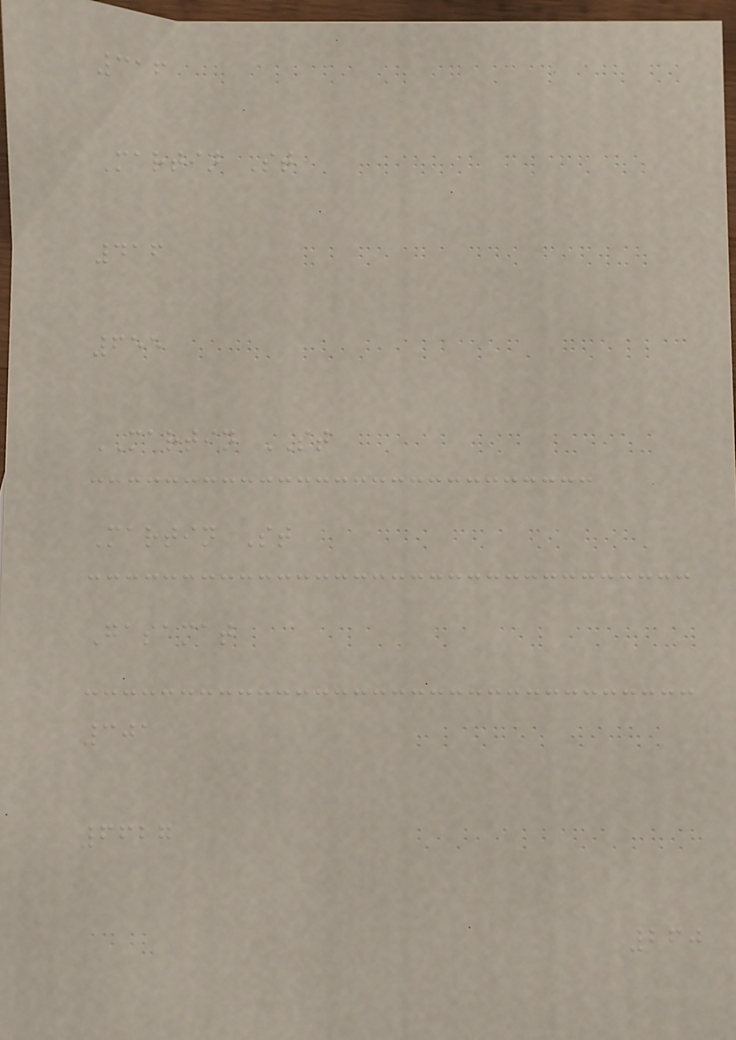316
Martin St
416
655
MARTIN ST
Martin St
Gasamat
301
6627
260
